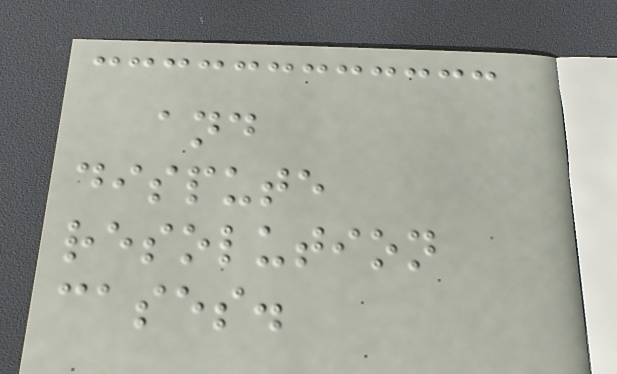and
dispute
resolution
cases.
